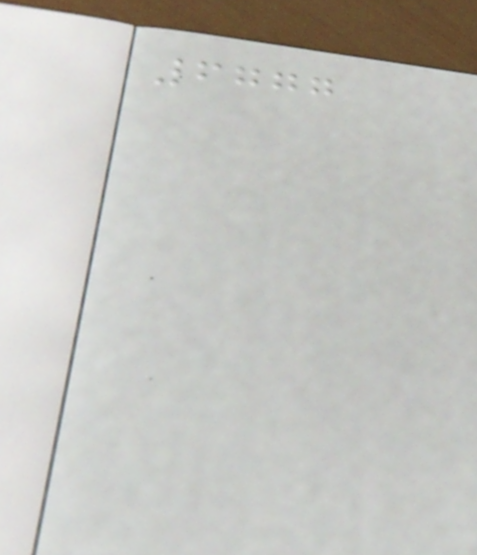6777
